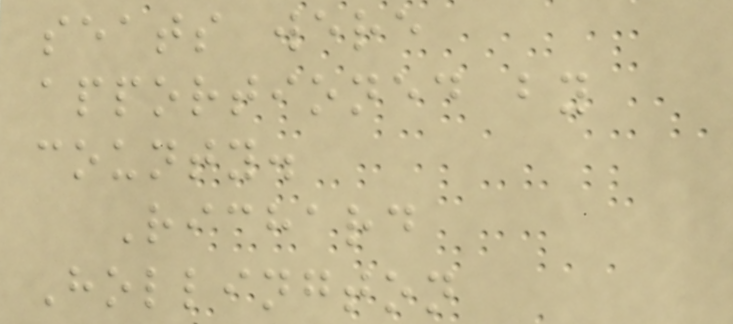seats were
apportioned by
county.
Richard
Hollington
